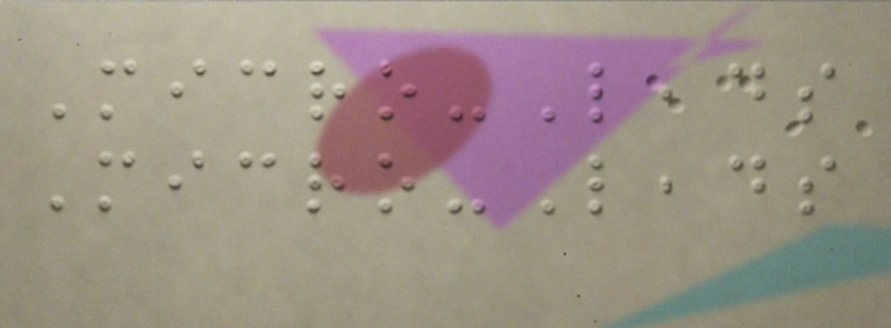Micro-Leads
Micro-Leads
